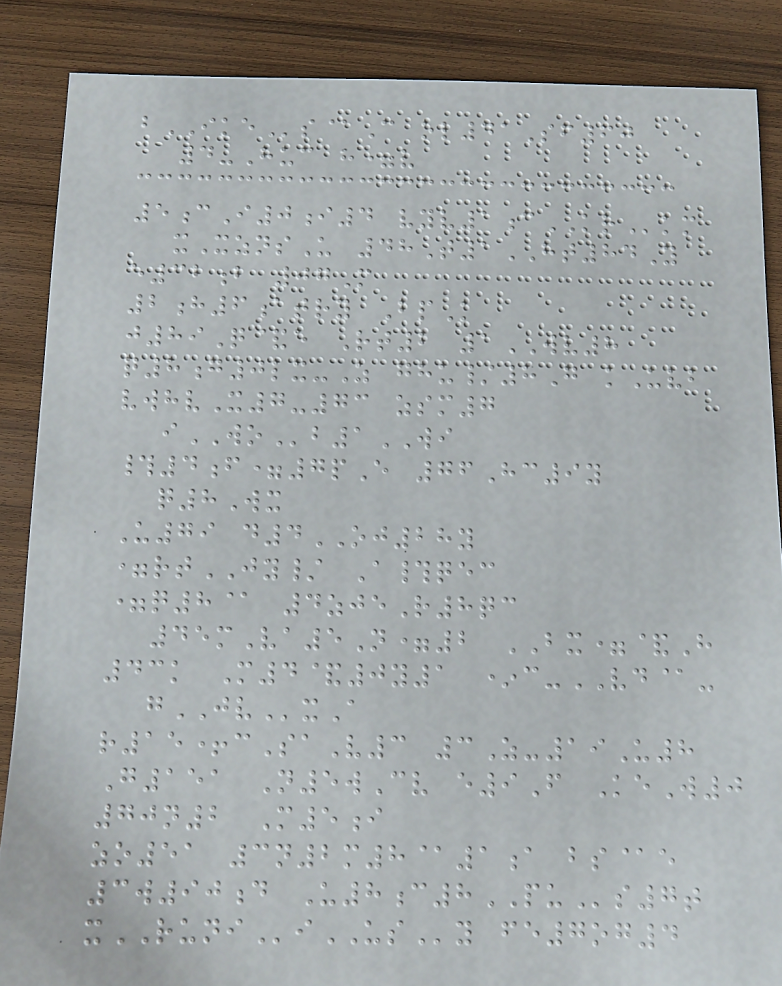bIKEs@C ol41Sf60
4-Huc h=v
5cI0i4 vyv1cKRkm
xXznsU 48T1HT84Y
e32b 07M
2h6atry BpK
j89Q&e Rt2 1WV8
q8g0lx-Z ghu/8G kUvb
vwhvX7-73 zsm7
iWOb1WI
#4f=7pE 76Hc9y
q8Wx
U79 d4OJ28y
=rtJY/ A#qec
=q8@ 4zjeR8qc
45mVa5N=2 BX=&H
43k M4&0y1 *c-VD@-
gJVxA
r15+cSaV3 3Z-19U8
G151 N5wCv e9F KeW0
70n2 M5i
zo51 3n2m8@1a bs@e
3w90d U8c8PUs7t
xRUNIiUSy fe7og4
